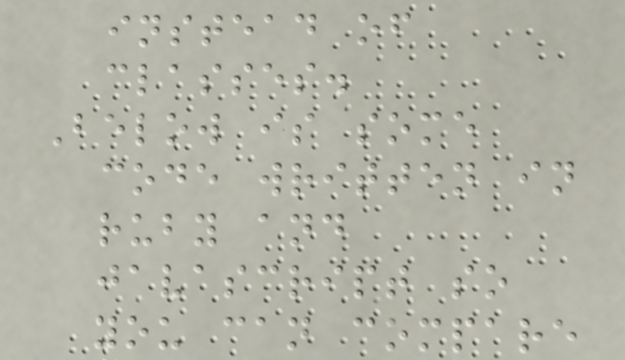instead of
classes.
Below is some
code written in
ruby and
javascript so
you can compare
